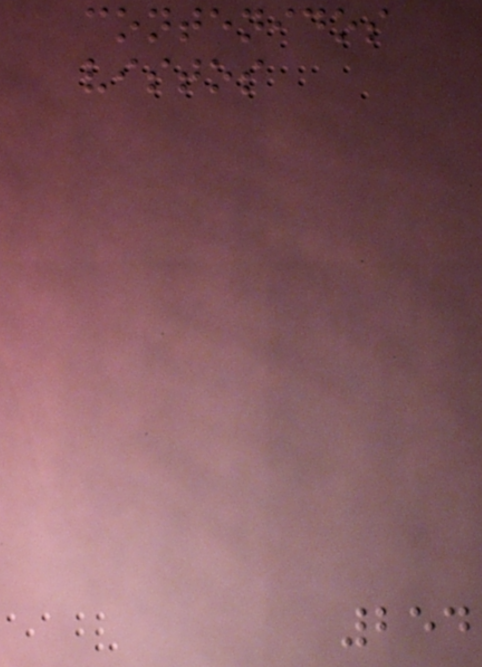contenidos
vistos
254
